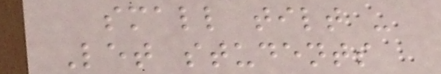small tilt -
Let students
